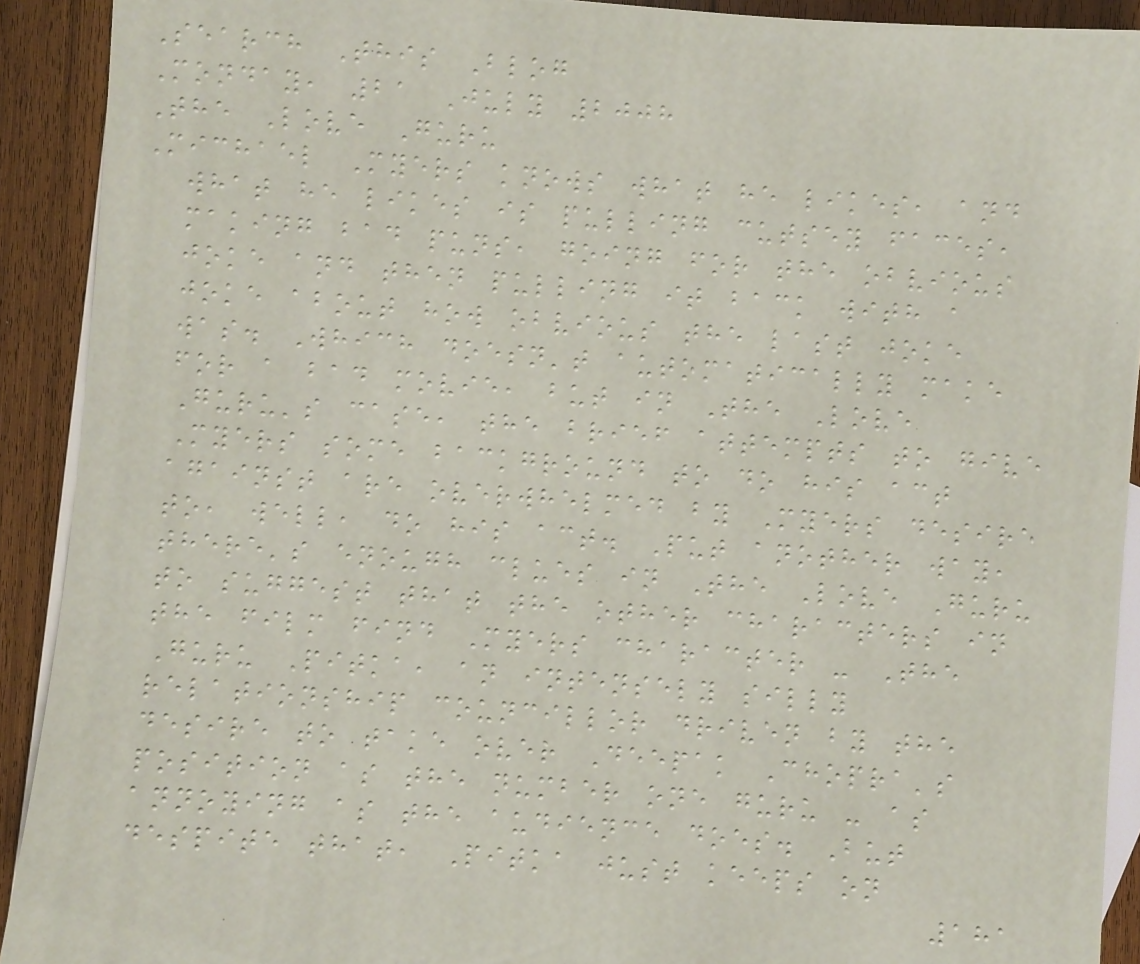Search This Blog
Monday, 21 July 2008
The Love Guru
Michael Myers knows what he likes, and
what he likes is pulling cutsey faces,
making bad puns, going for the obvious
joke and then pulling it back with a
joke about how obvious the last joke
was. Which doesn't automatically make
for a bad movie, but in The Love
Guru's case, the brief attempts to give
Myers some background to do his act
against are overwhelmed by Myers desire
to, well, do his act. Put another way,
there's enough clues in The Love Guru
to suggest that the other characters in
the film find Myers character - The
Guru Pitka, an intensely silly
relationship councillor driven by the
desire to take over Deepak Chopra's
position as the number one guru - as
annoying as the audience does. But
despite that, Pitka just keeps on
181
